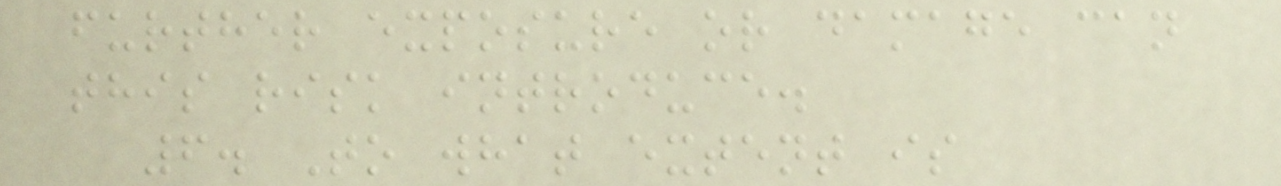further exposure or damage can
this risk introduce.
6. To what extent is
